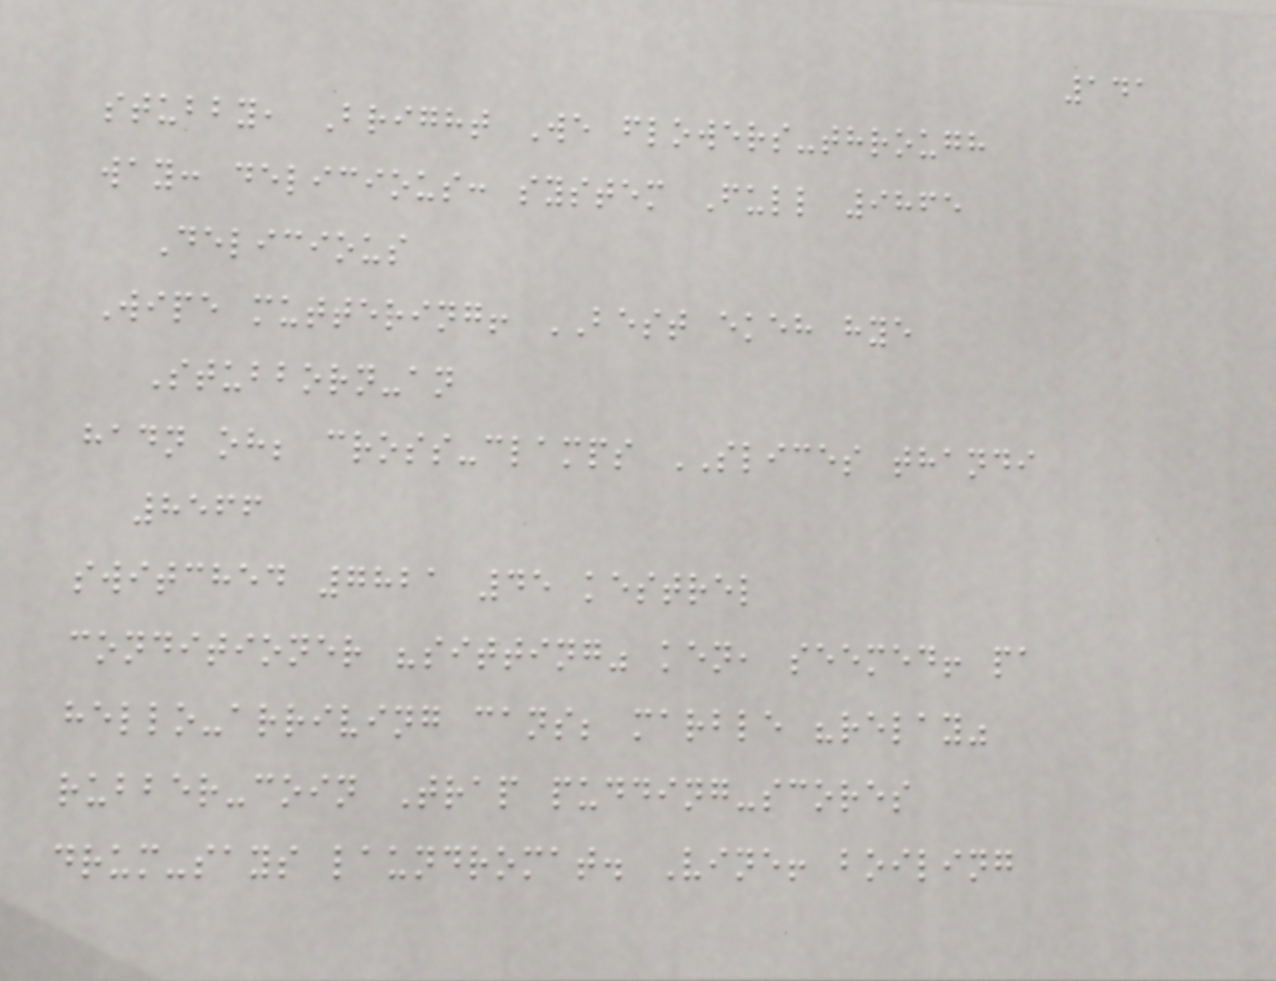141
stubby, Bright We flowers-through
way: delicious: system Full 9865
Delicious
Wipe muttering! BEST ekeh hye
Stubborn-an
hadn oh; cross-clamps SLICES thandi
8566
switched 7821 45 kestrel
conditioner "sitting" ken, seemed! pa
hello-arriving cans; marble "relay"
rubber-coin Trap pudding-scores
drum-says laundromat. Vine! boiling
